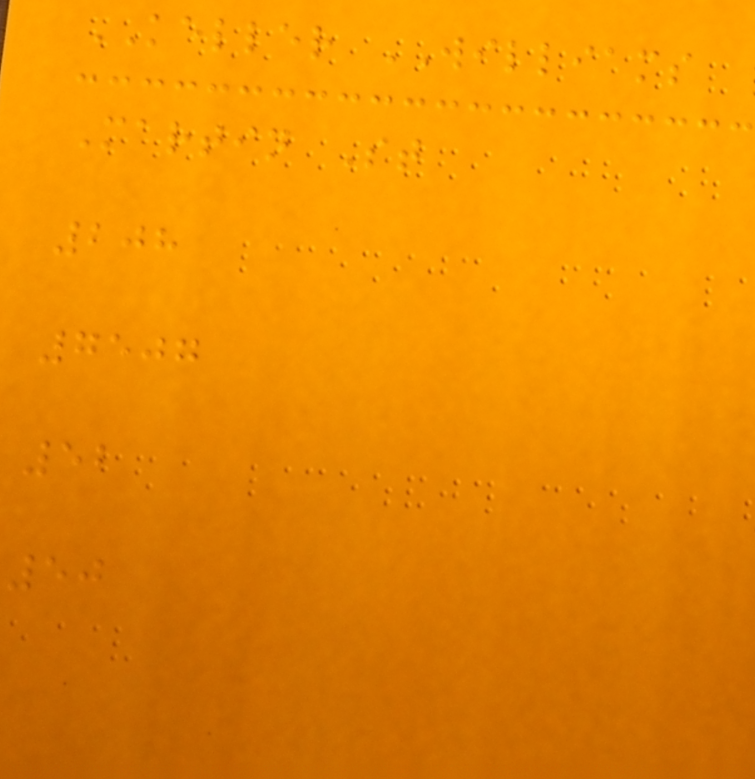KELLER WILLIAMS
Martin St
208
7507
52
50
